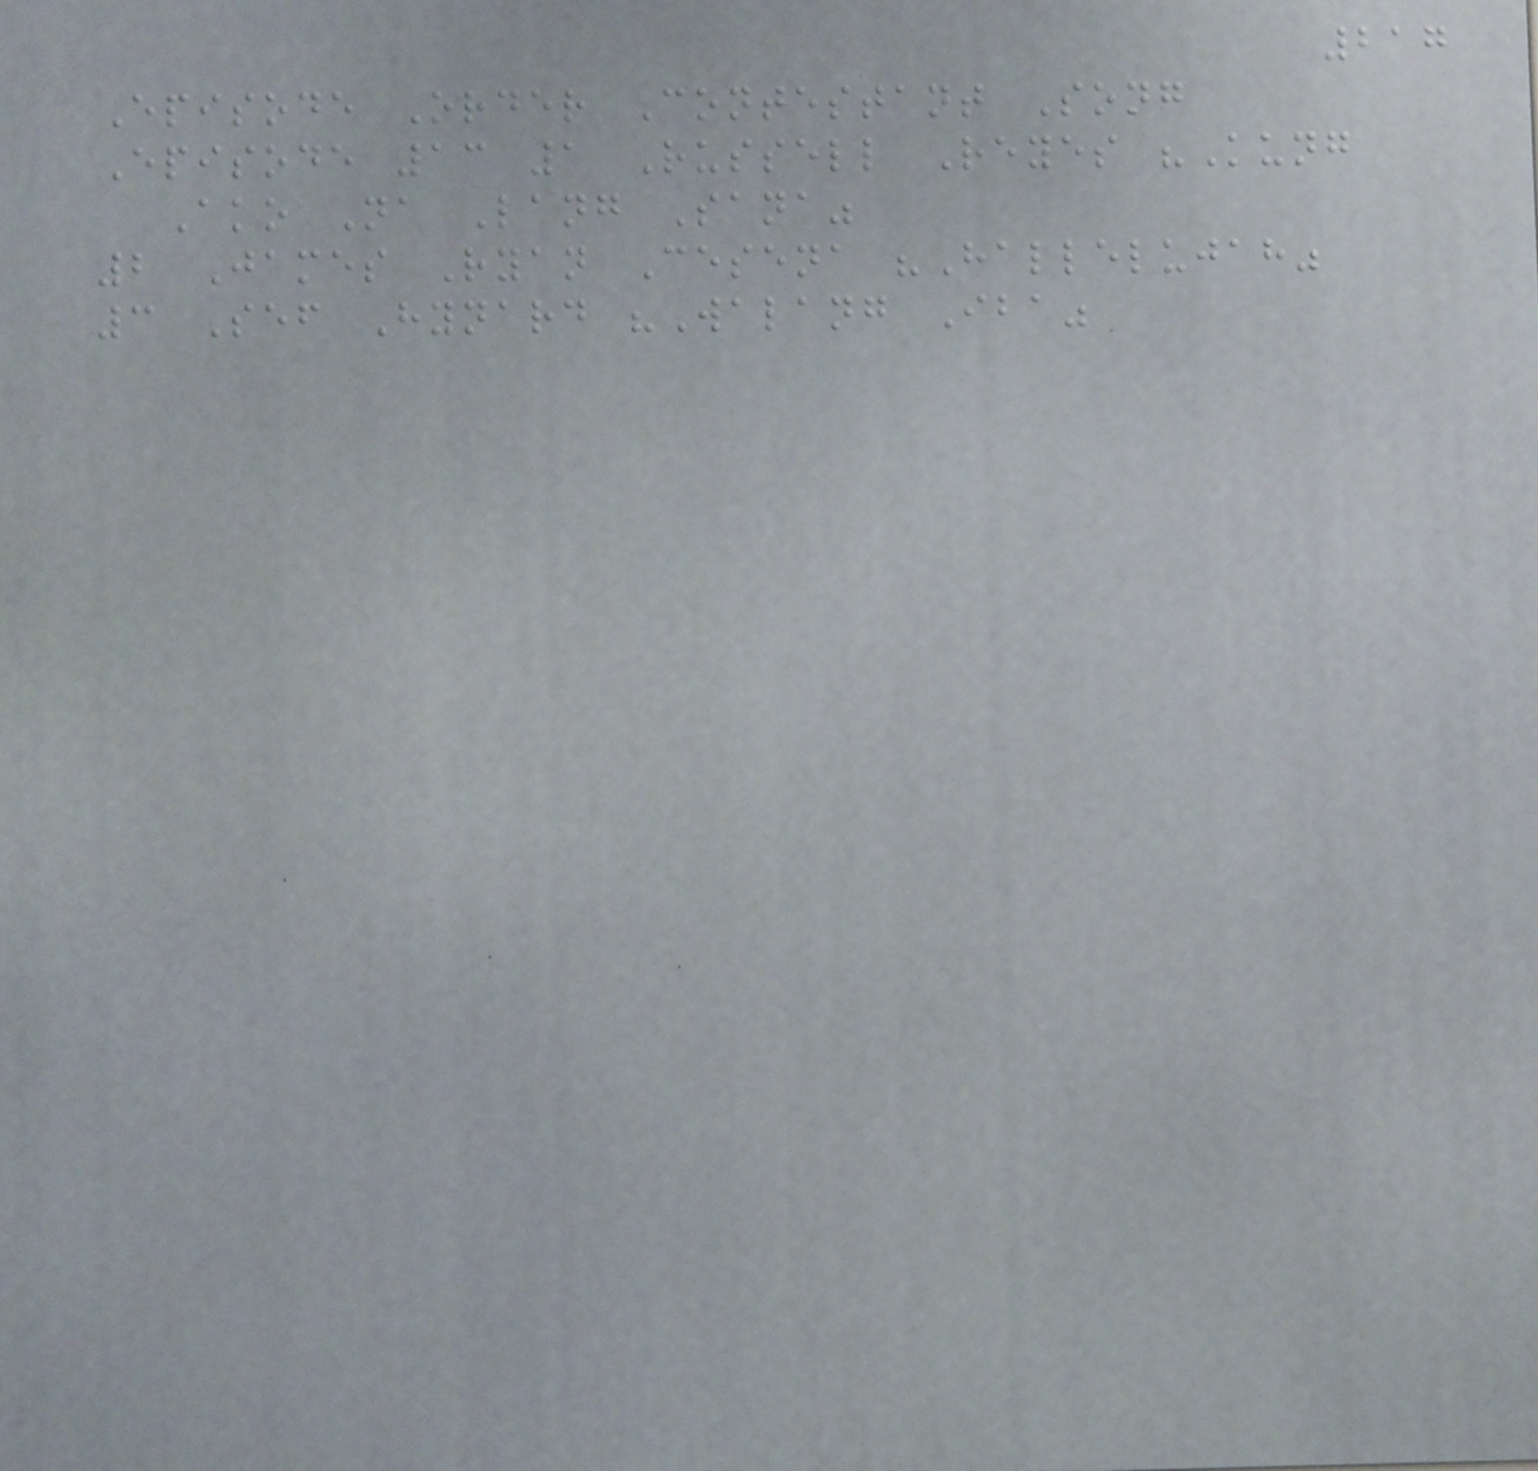217
Episode Order Contestant Song
Episode 13 1 Russell Reyes "Kung
Ako Na Lang Sana"
2 James Ryan Cesena "Hallelujah"
3 Sef Hynard "Walang Iba"
